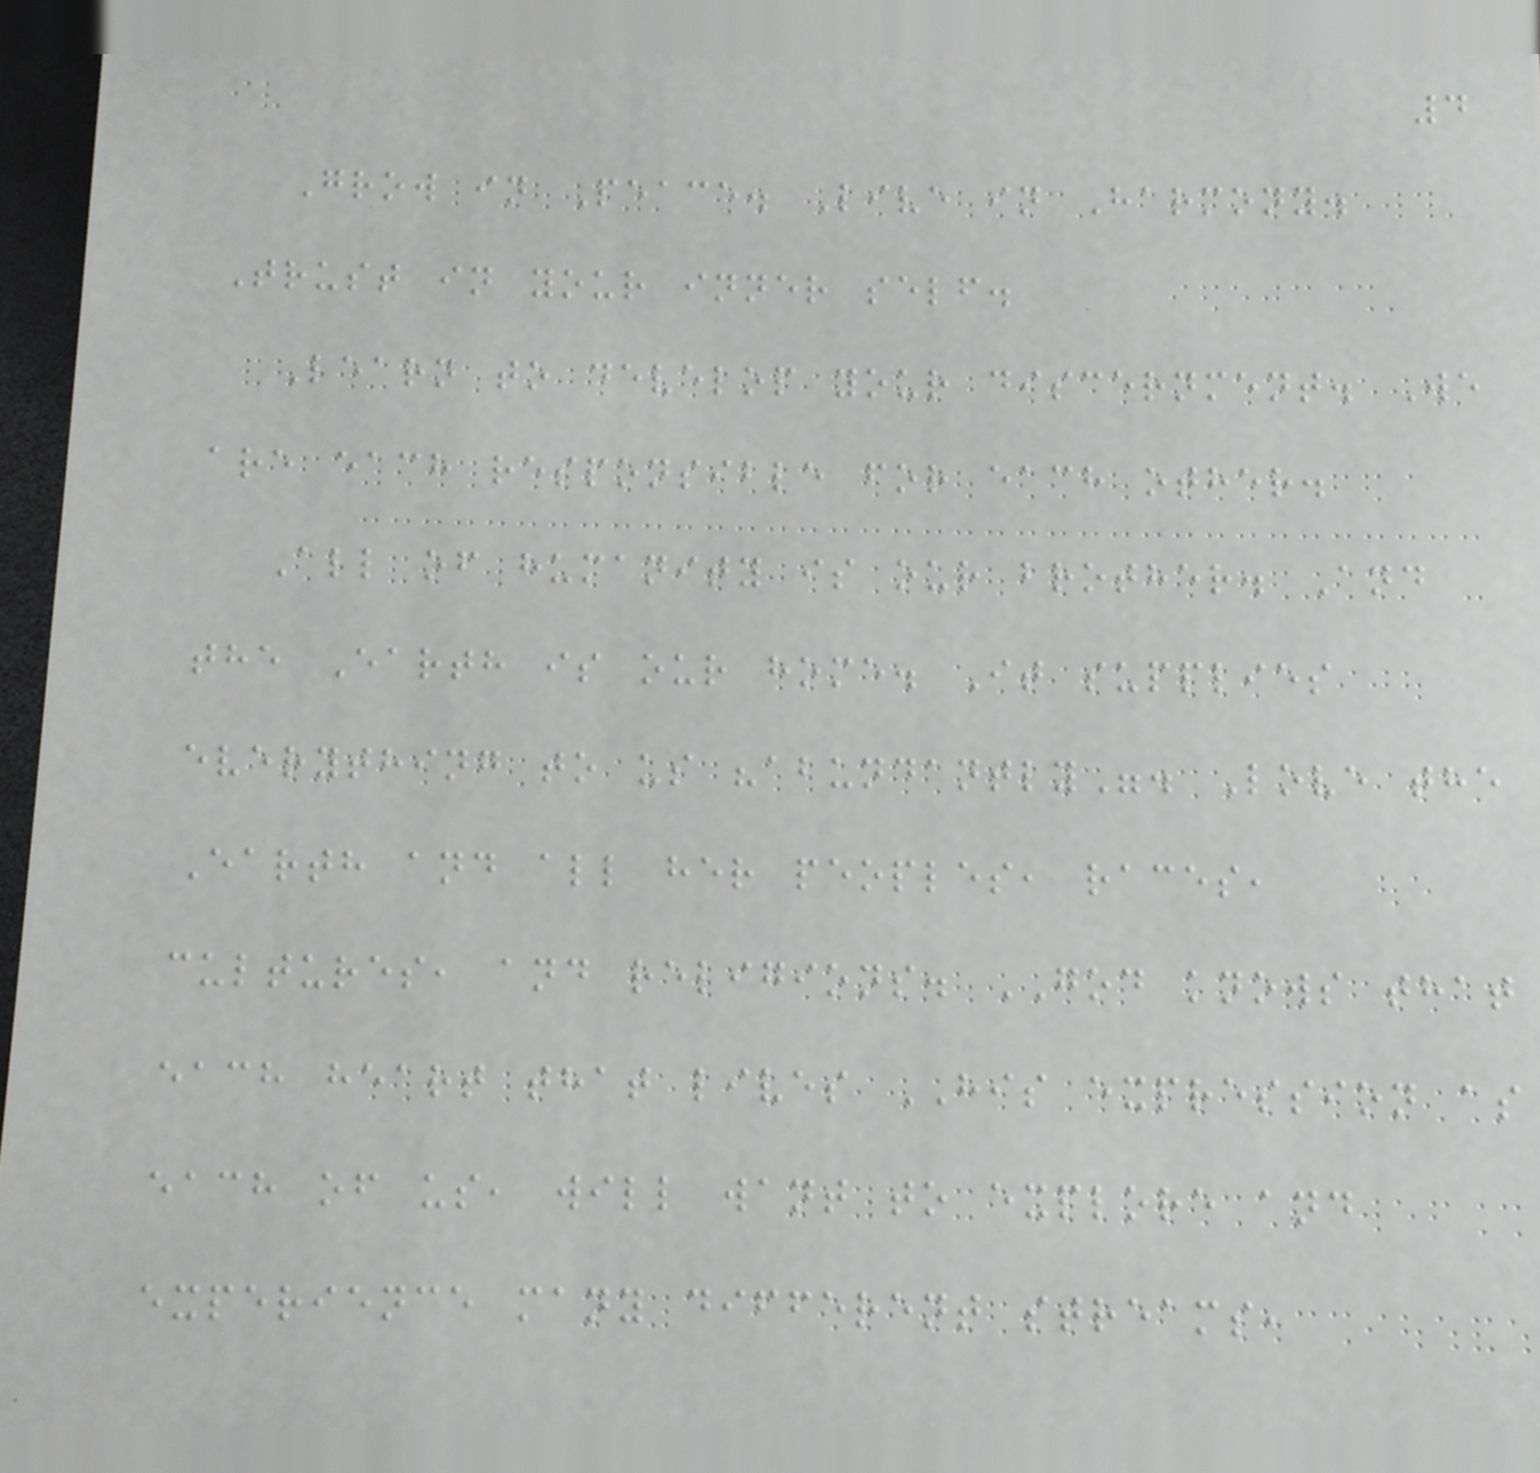4
Grow in Peace. Live in Harmony.
Trust in your inner self.
Learn to develop your discernment. We
are each responsible for each other.
All of humanity is our brother. And
the Earth is our home. It supplies
everything to us "abundantly". Love the
Earth and all her peoples, races,
cultures, and religions. GOD knows that
each heart that lives HIS expression as
each of us, will want to explore and
experience many different streams,
